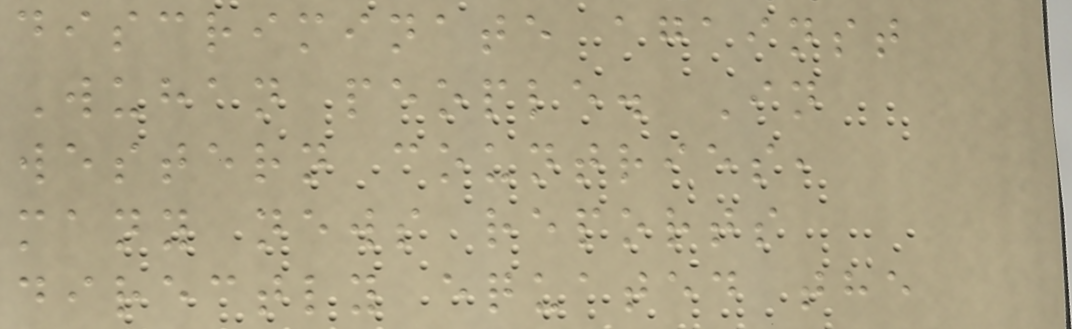discriminate against
Wuhan people. In
western countries,
many news reports
directly equated the
